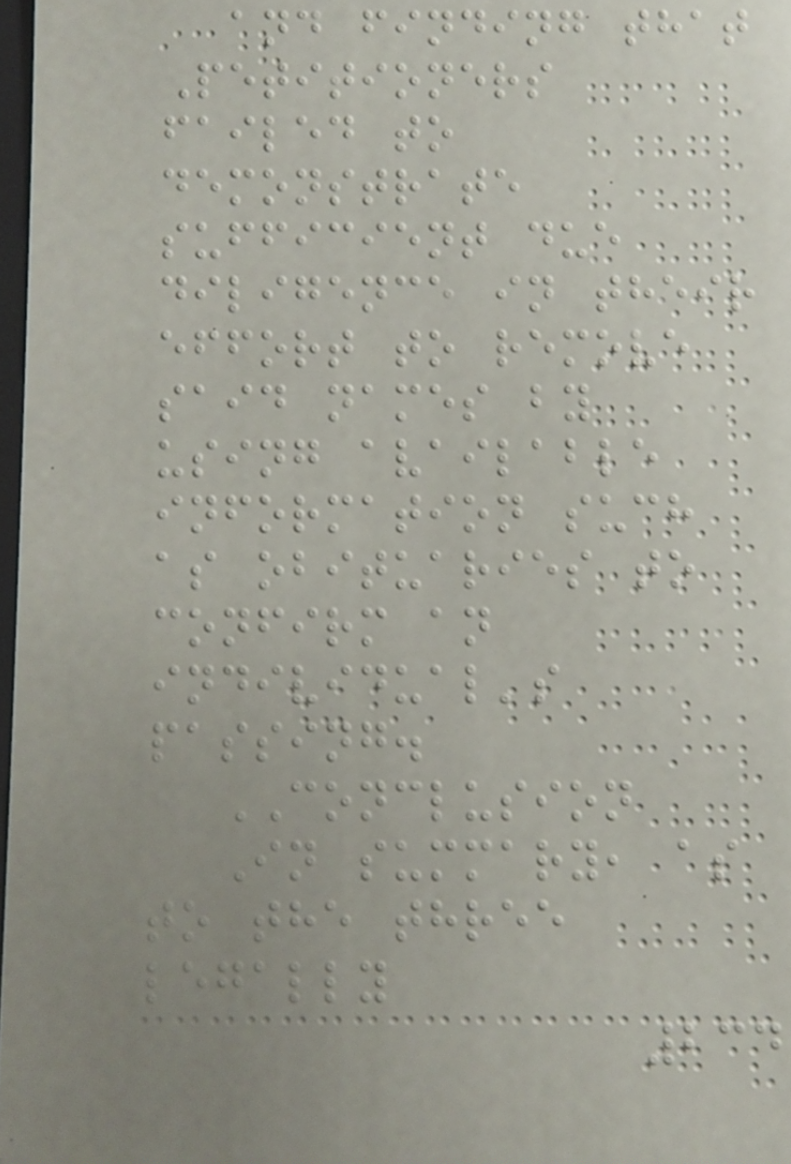and finding that
Petitioners
failed to
demonstrate
sufficient due
diligence in their
effort to remove
said names by
using available
information such
as obituaries to
confirm an
individual's
passing.
CONCLUSION
In summary, as
to the three
legally
234
